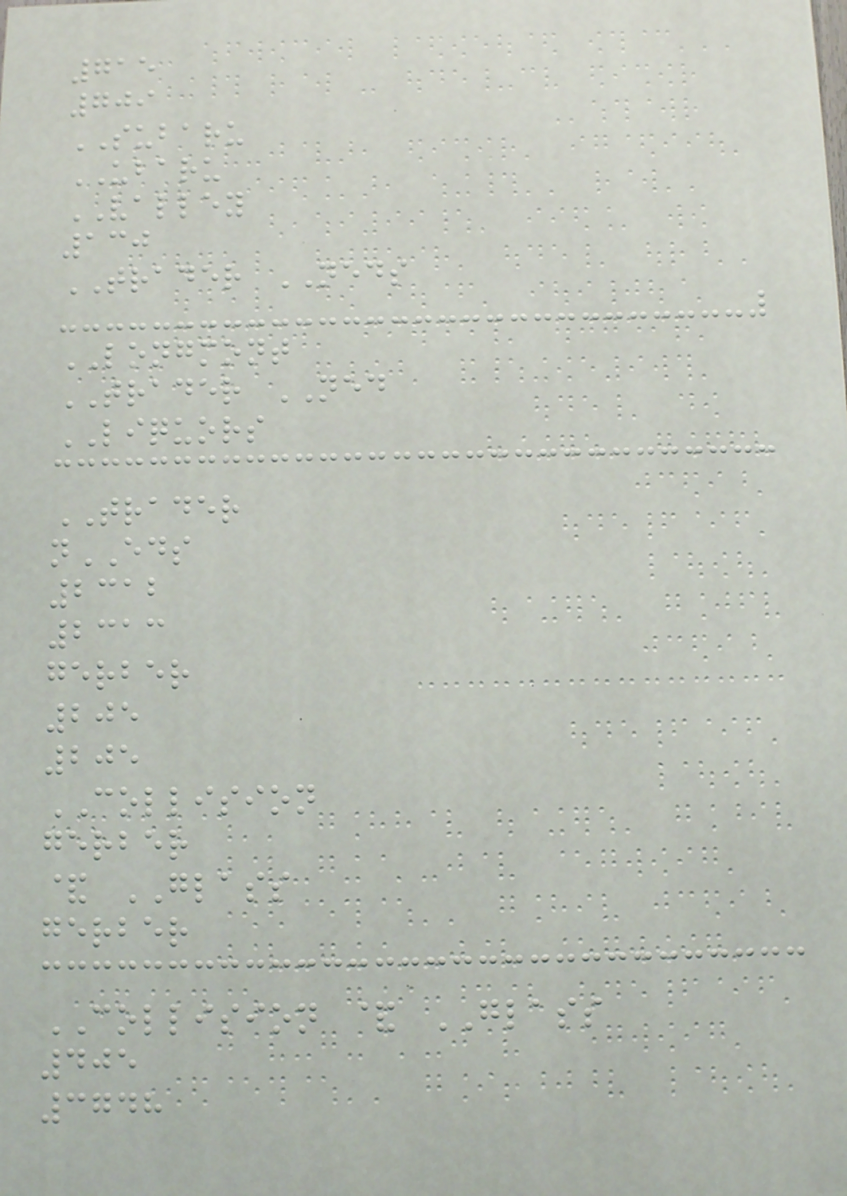715
709
SUBARU
UBARU
VALLEY
130
TRADER NEDS
LONGMONT
TRADER NED
LIQUORS
TRADER
nEDS
2312
2313
gerber
205
205
COLLISION
gerber
& GLASS
gerber
COLLISION & GLASS
405
3748
